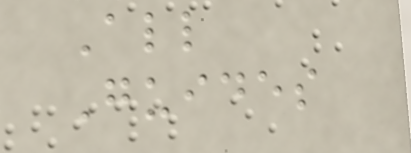All
Guides
